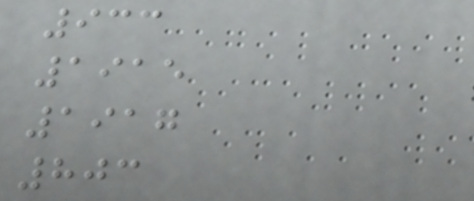933
1915
1917
803
